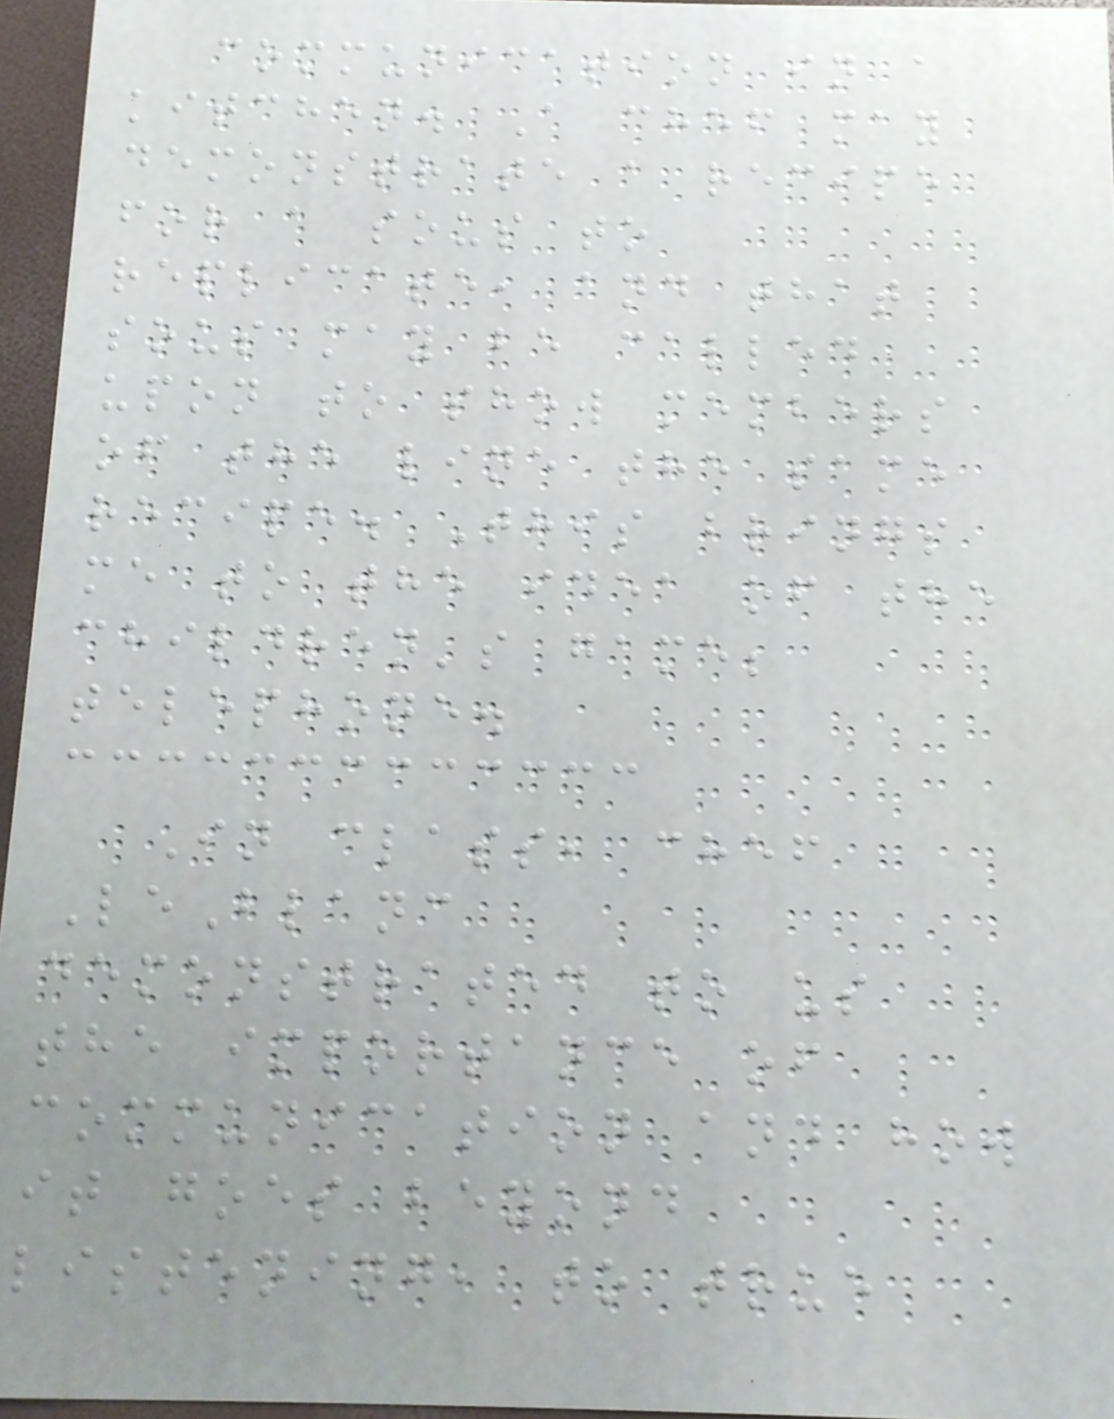communication in a
kitchen. A chef may
demonstrate a recipe
for a sous to
replicate, and that
sous may be called
upon to show members
of the line the same
recipe. This brings
me to the idea of the
children's game;
telephone.
In class, chef
LeBlanc
demonstrated to us
the importance of
communication and how
it goes beyond
listening, to true
